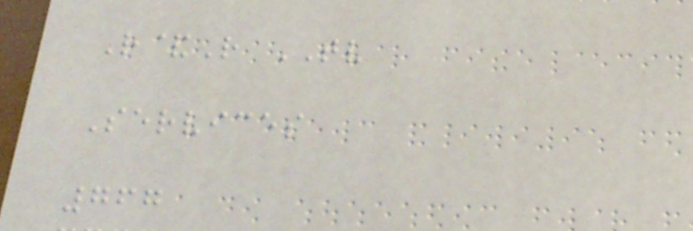R&R TV
Services
767
